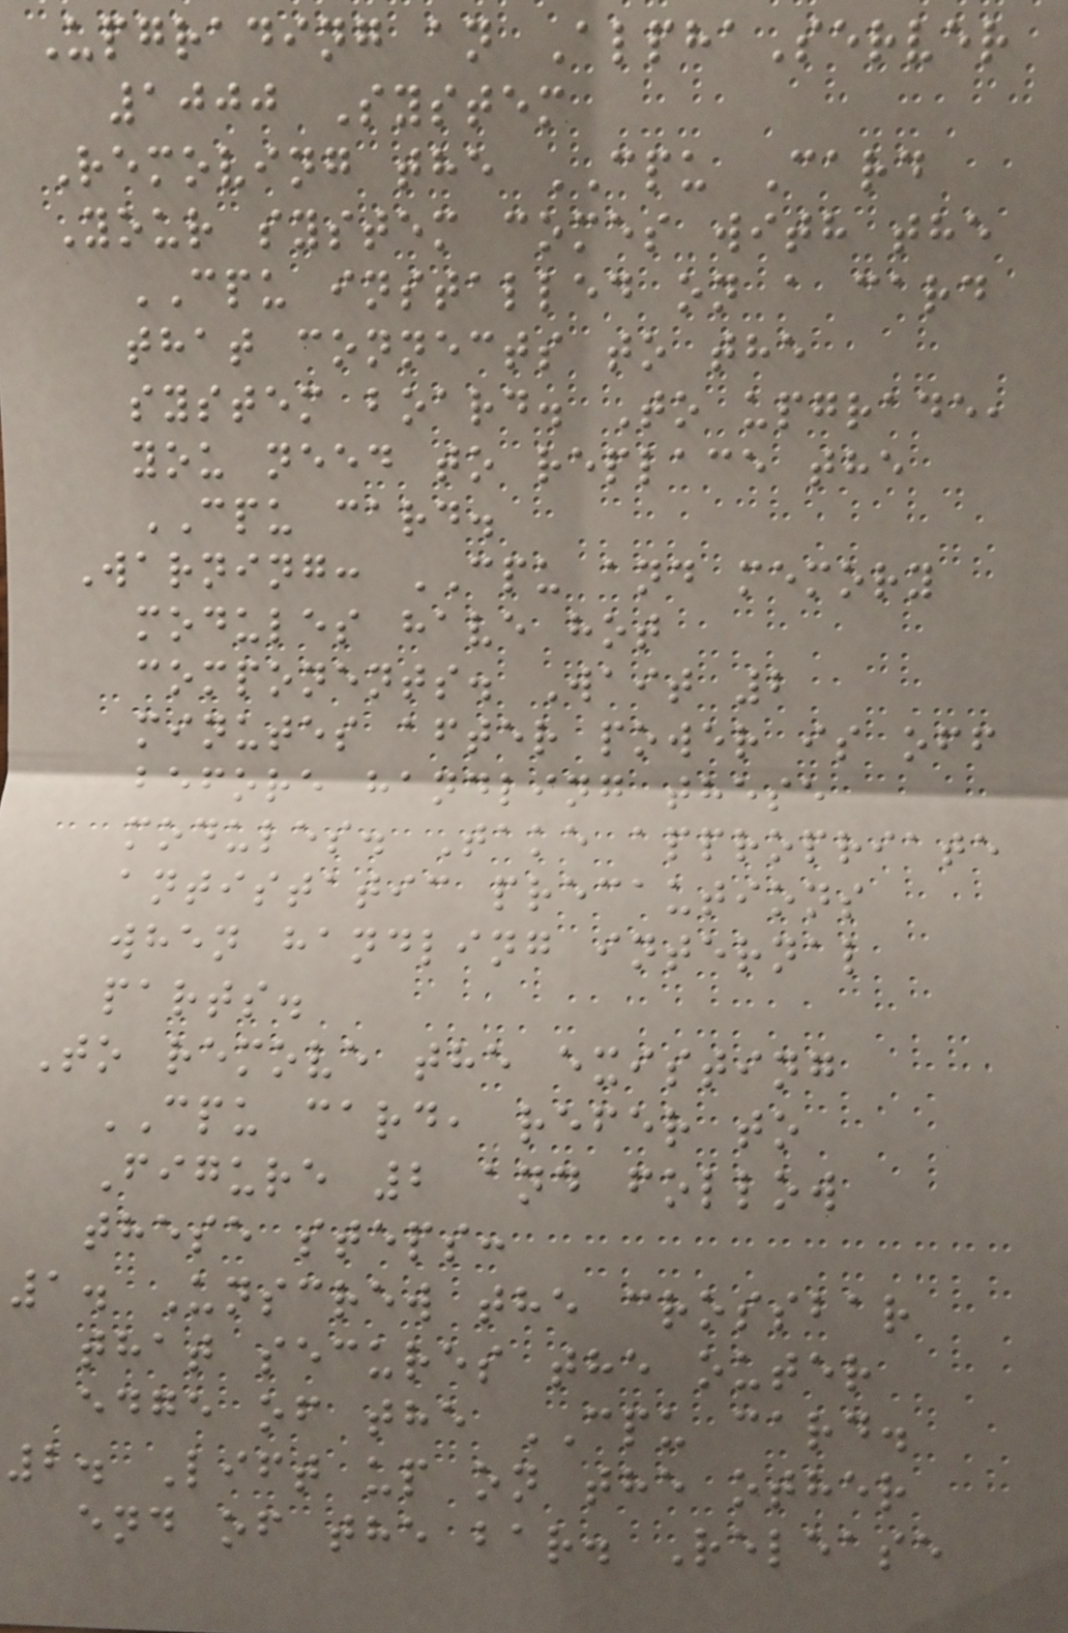Upgrading an AlphaServer
1000 System
Removing the CPU Card
Your system comes with the
CPU installed on a card
that connects to the
system board. To upgrade,
you need to replace the
CPU card.
Warning: CPU and memory
modules have hot
components. Wait 2
minutes after power is off
before handling these
modules. Take appropriate
antistatic precautions
when handling internal
parts.
To remove the existing
CPU card, refer to
Figure 2 and follow
these steps:
1. Unscrew the crossbar
that secures the outer
edge of the CPU card.
2. Lift up on the other
end of the bar. Release
